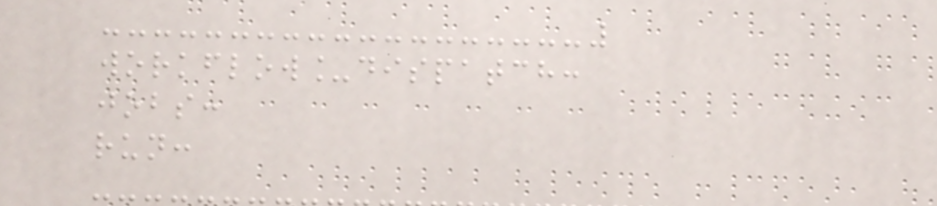workflow_dispatch:
jobs:
run:
